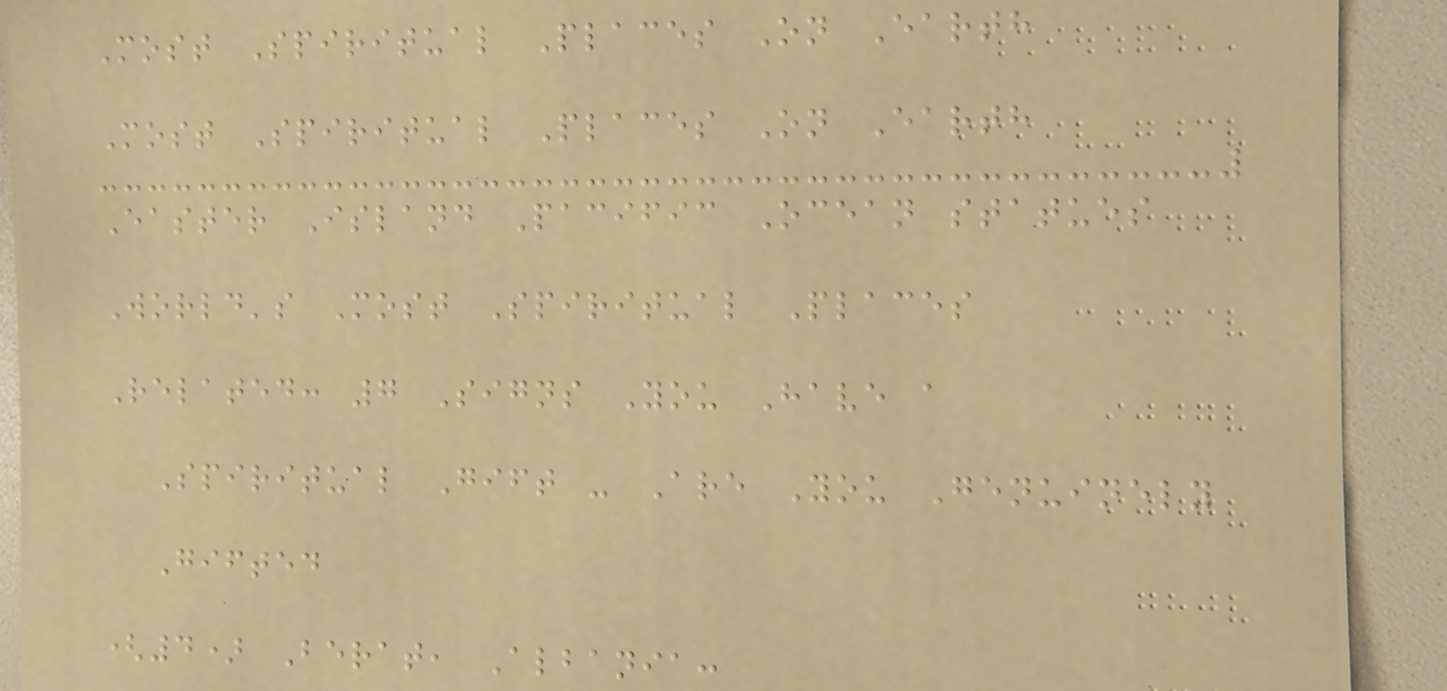Most Spiritual Places On Earth
Most Spiritual Places On Earth
Easter Island Pacific Ocean statues
World's Most Spiritual Places
Related: 7 Signs You Have a
Spiritual Gift - Are You Genuinely
Gifted
(4) Berat, Albania:
